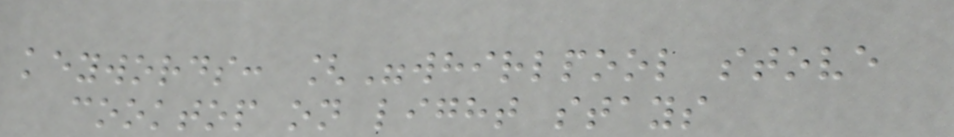keywords: ["whirlpool stove
cooktop on light stays
